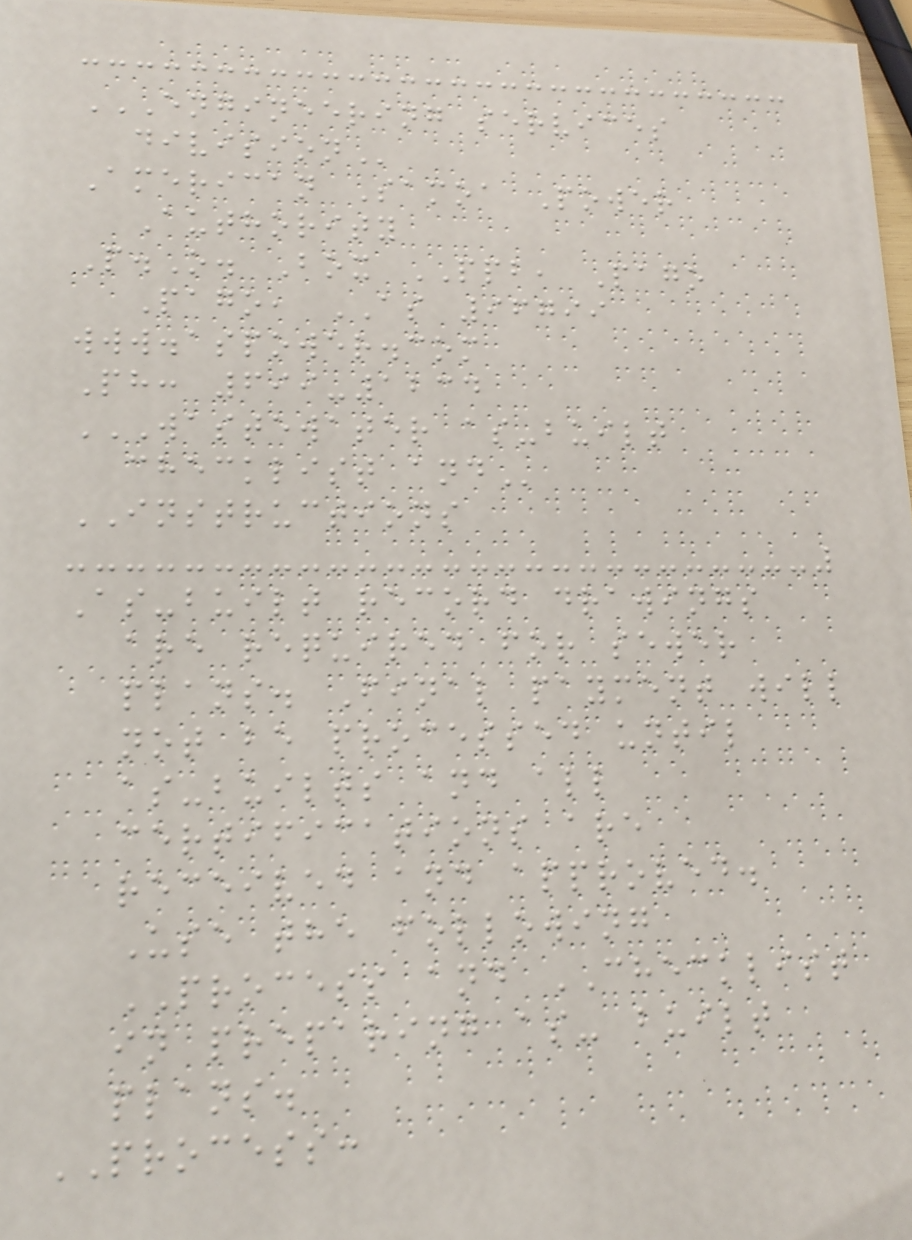ENGINEERING SERVICES
DIVISION
American Samoa Power
Authority
P.O. Box PPB, Pago
Pago, AS 96799
www.aspower.com
Ph: 699-1234
WASTEWATER AS-BUILT
CHECKLIST AND
INSTRUCTIONS
As-built record drawings
are required for sewer
plans. Final payment will
not be processed until
as-builts and all
certifications are
received and approved.
Use the following
PROCESS and CHECKLIST
in preparing as- built
plans.
PROCESS:
